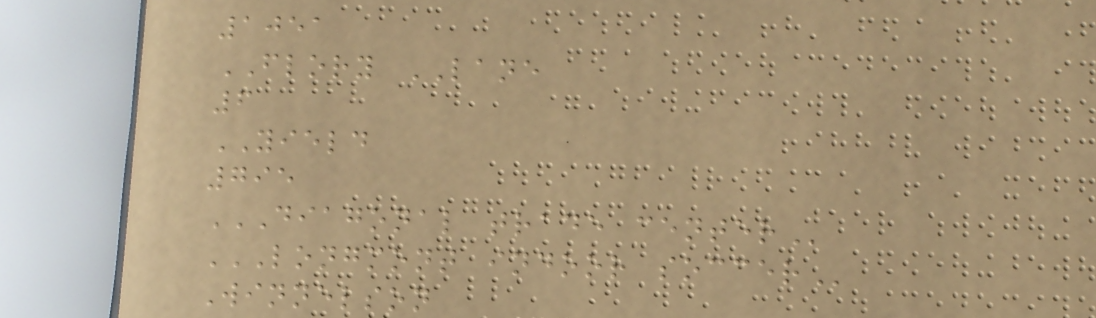1051
FLORY LANE
6
YIELD
795
DIAGONAL TRADE CENTER
LONGMONT INDOOR SOCCER
Winnelson
